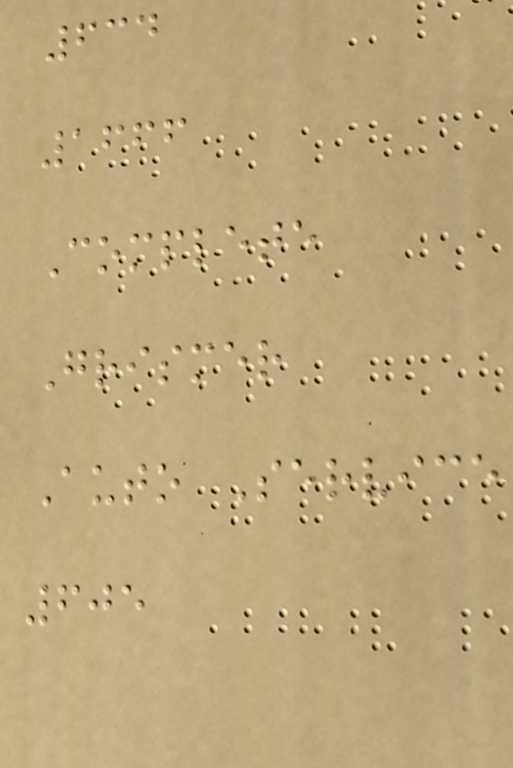634
1666
Complete
Grismer
Auto Service
605
